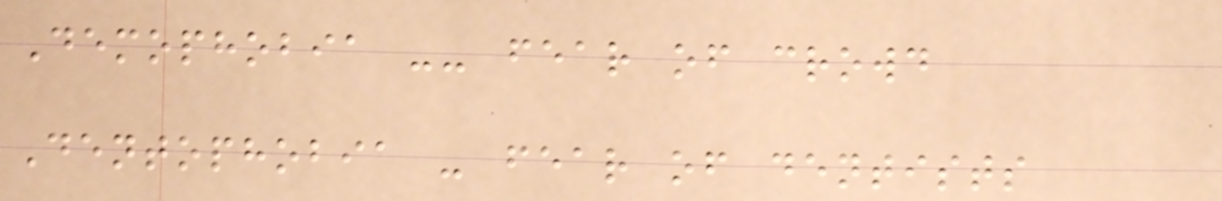Demophobia -- fear of crowd
Dentophobia - fear of dentists
